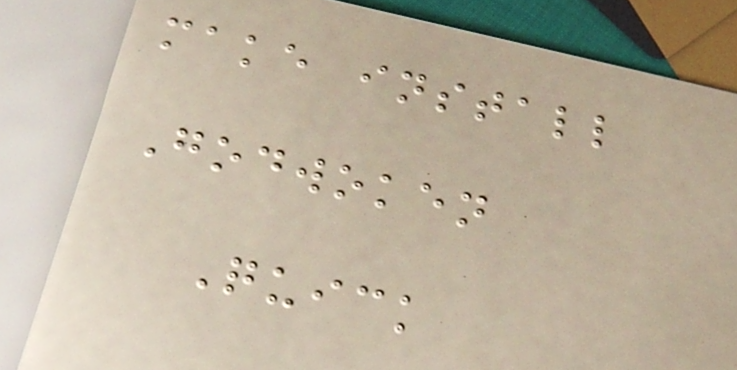make install
Godwoken
Quick
